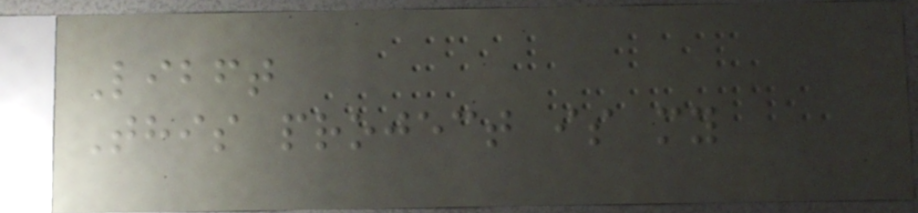Libft
This project is my
